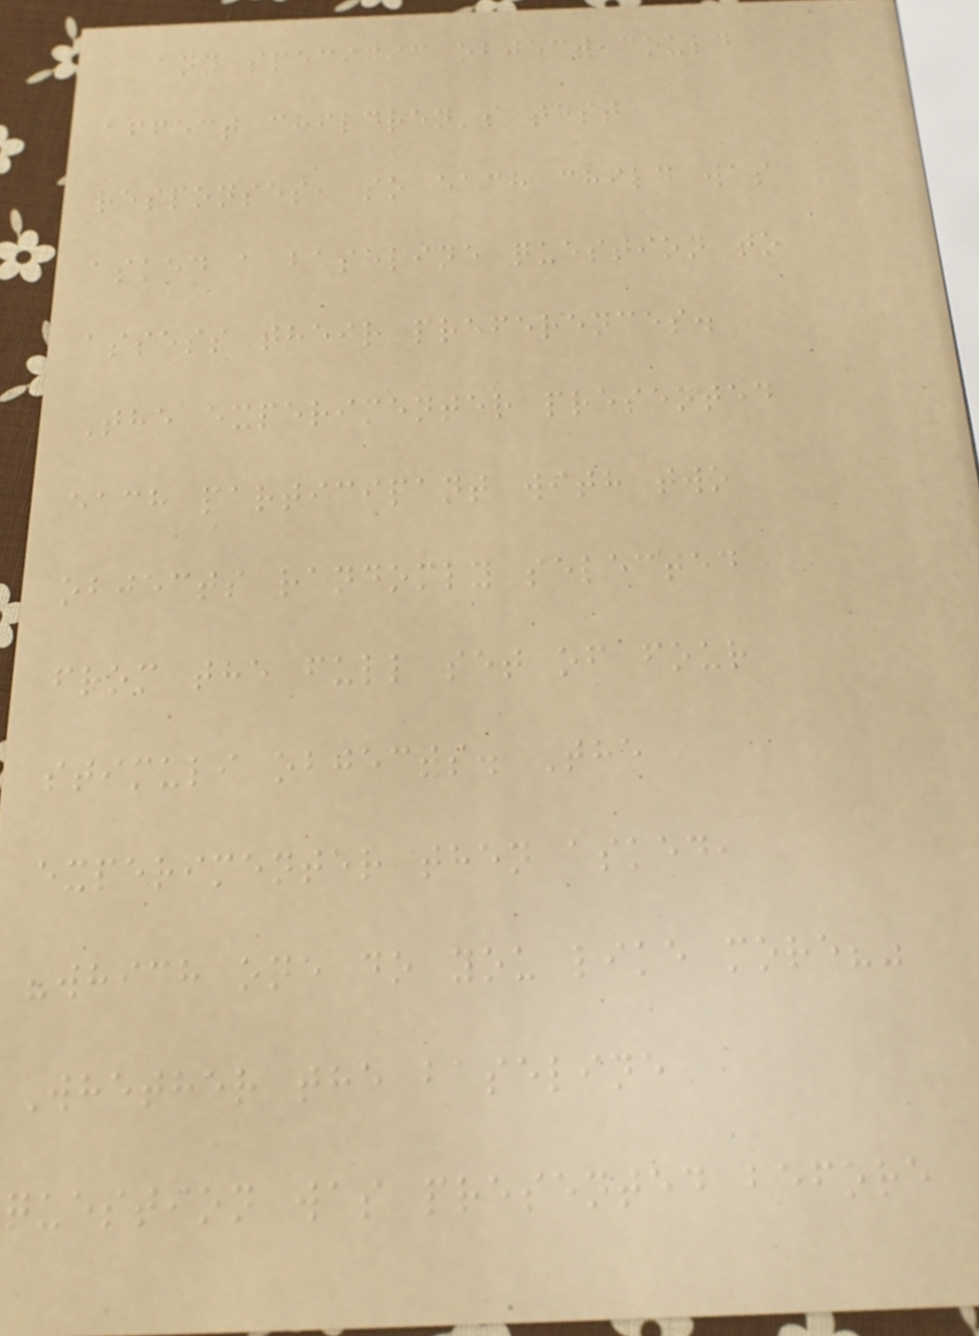any specific object could
affect children's test
responses, so each child was
asked a baseline question to
assess their preferences.
The experimenter presented
each participant with two
objects randomly selected
from the full set of four
stimuli objects. The
experimenter then asked,
"which one do you like more?"
Whether the baseline
question was presented before
